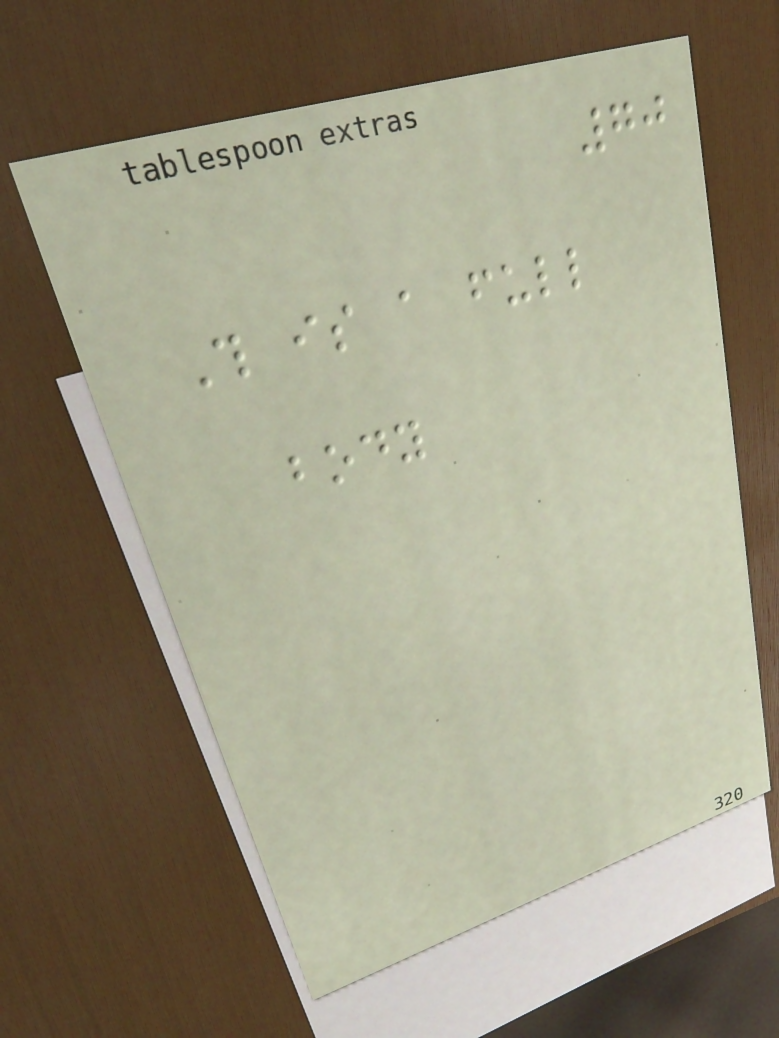70
This is a full
body
